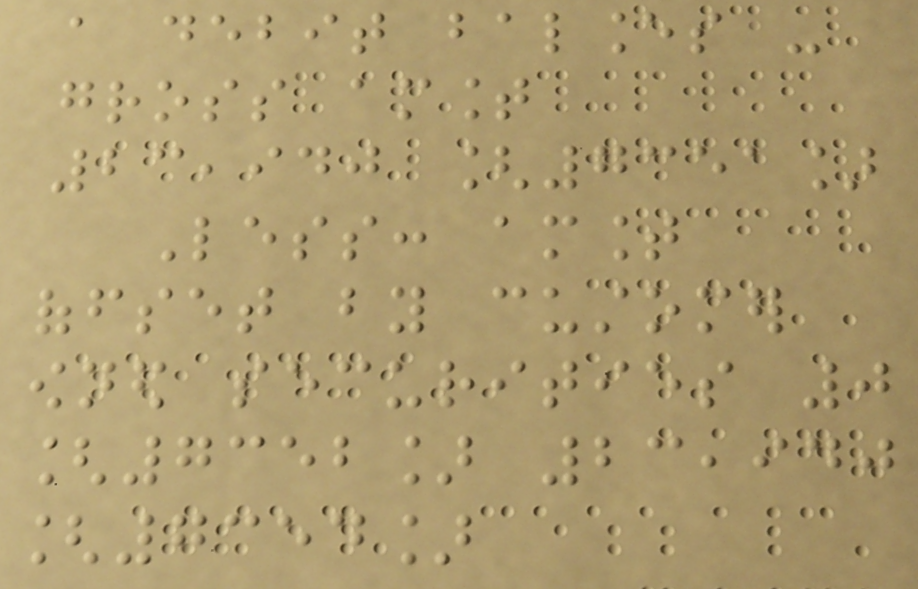a debit balances -
gross amount
23,940 [7351]
Less: amount
offset by customer
owned securities 0
[7352] 23,940
[7354]
